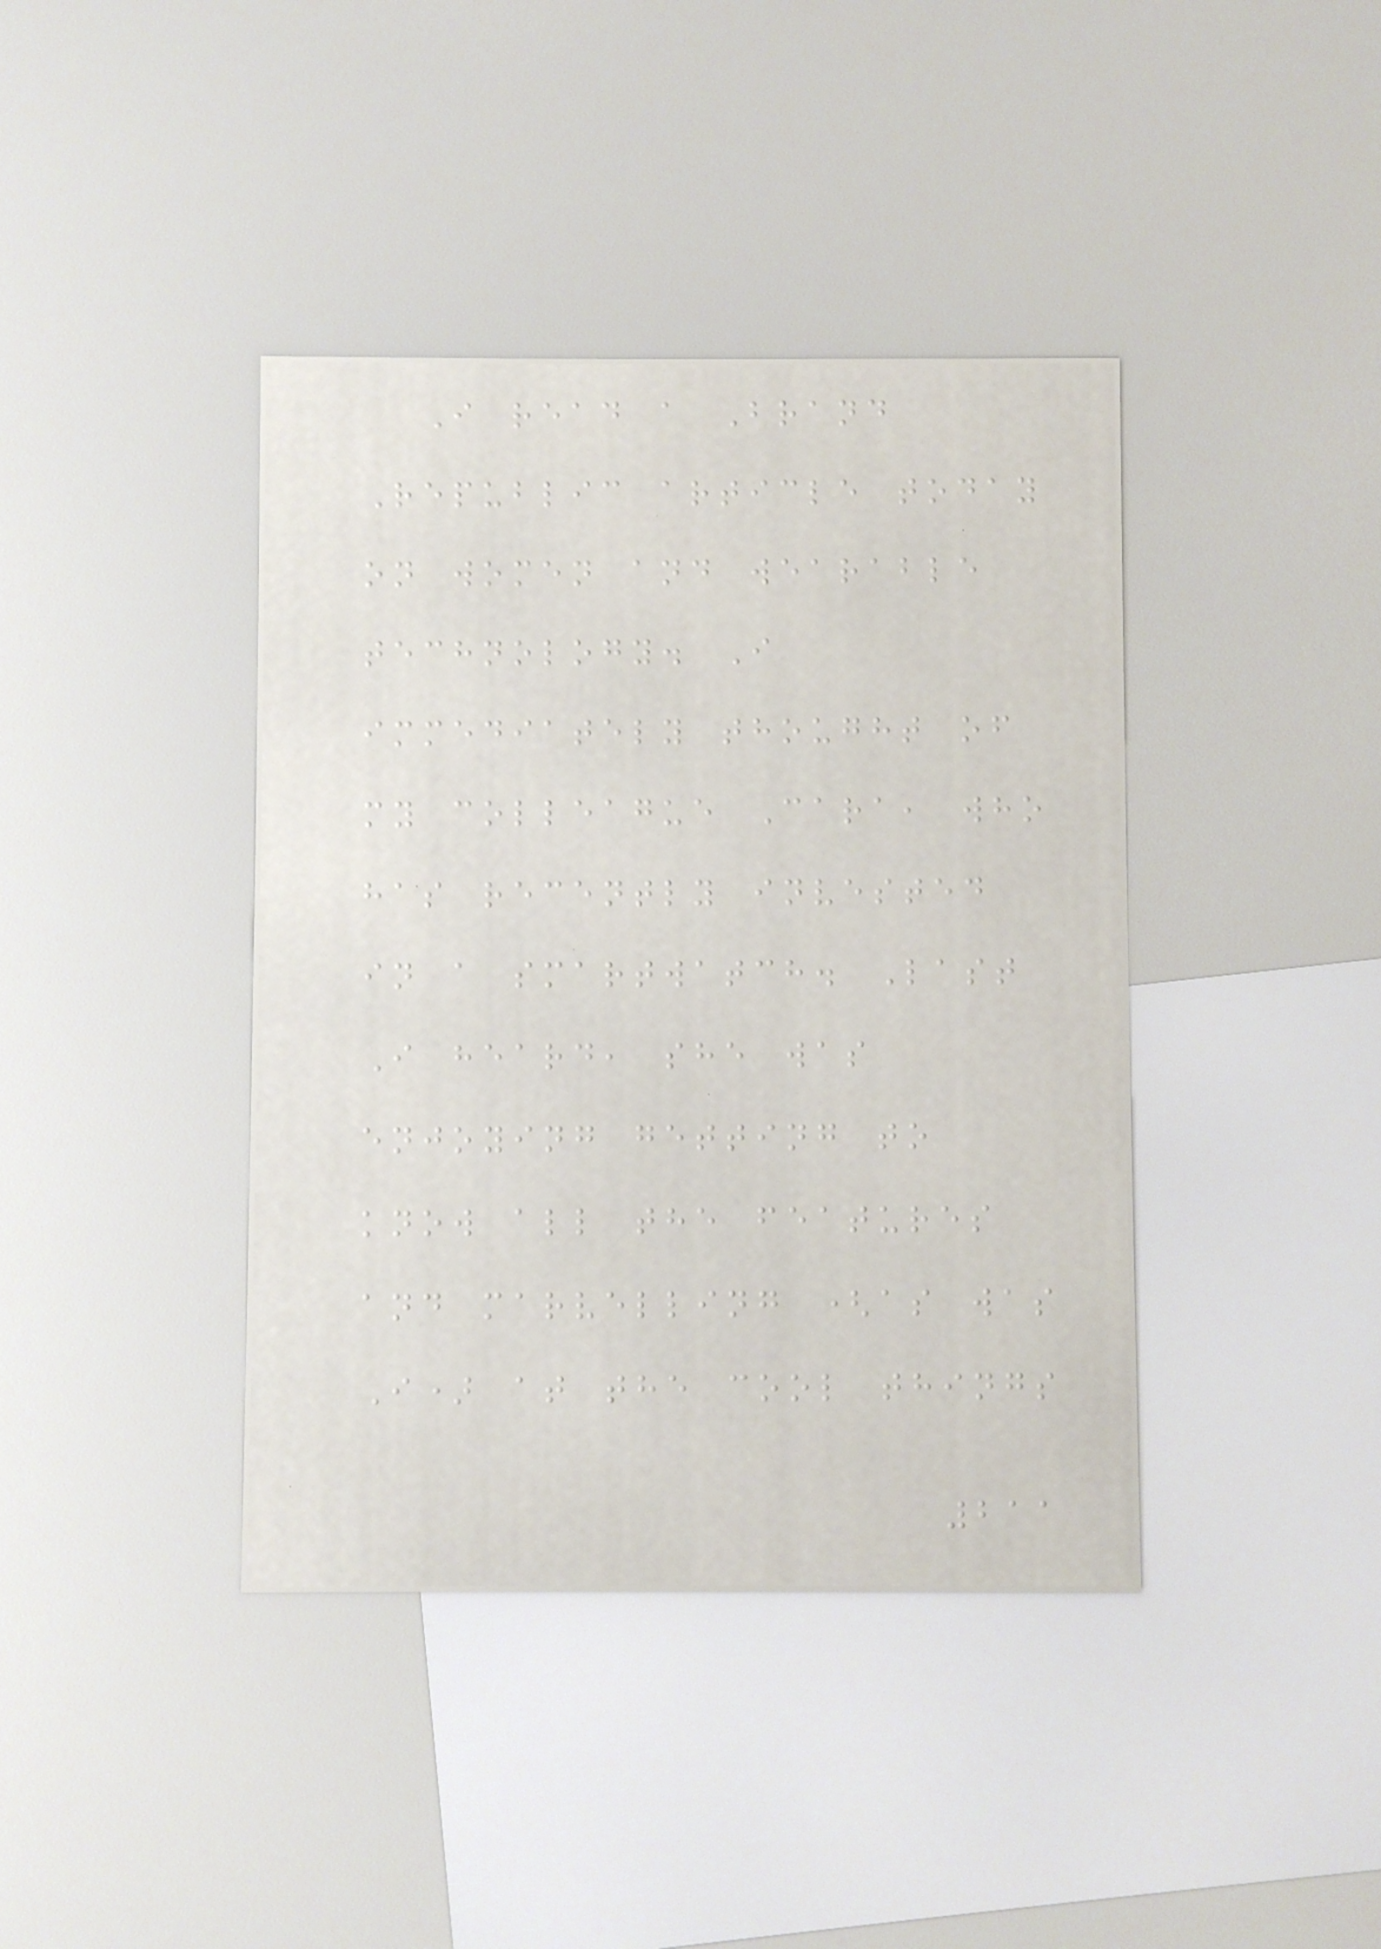I read a Brand
Republic article today
on women and wearable
technology. I
immediately thought of
my colleague Cara, who
has recently invested
in a smartwatch. Last
I heard, she was
enjoying getting to
know all the features
and marvelling (as was
I) at the cool things
211
